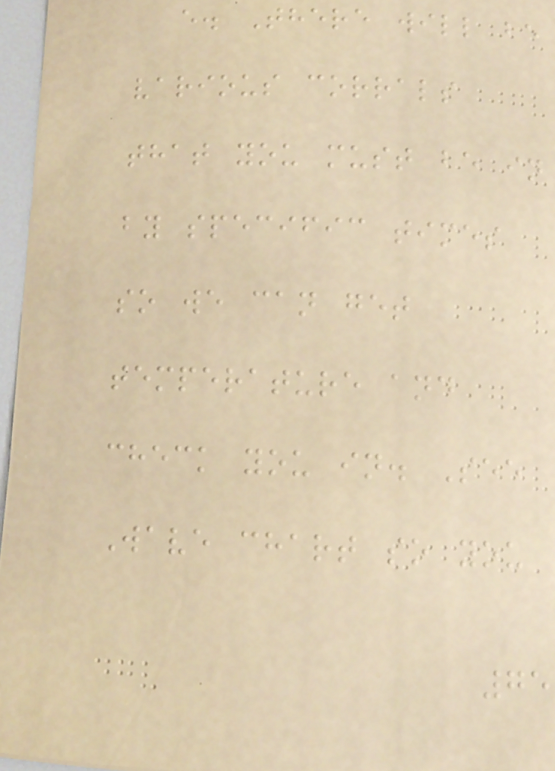e. There will be
various corrals
that you must be in
by specific times
so we can get
temperature and
check you in. See
Wave chart so you
75
